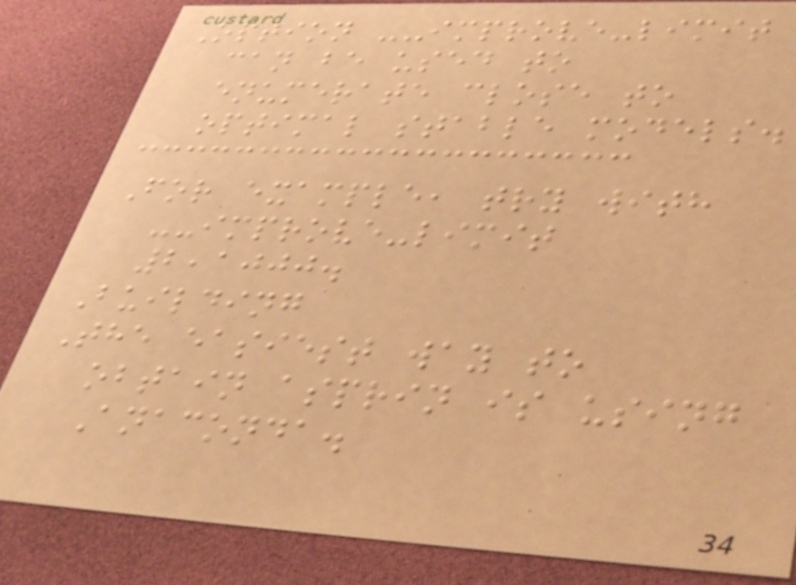Option --improve-limit
can be used to
enumerate close to
optimal stable models.
For example, try with
--improve-limit
2,1000.
Building
The easiest way to
obtain asprin is using
Anaconda.
